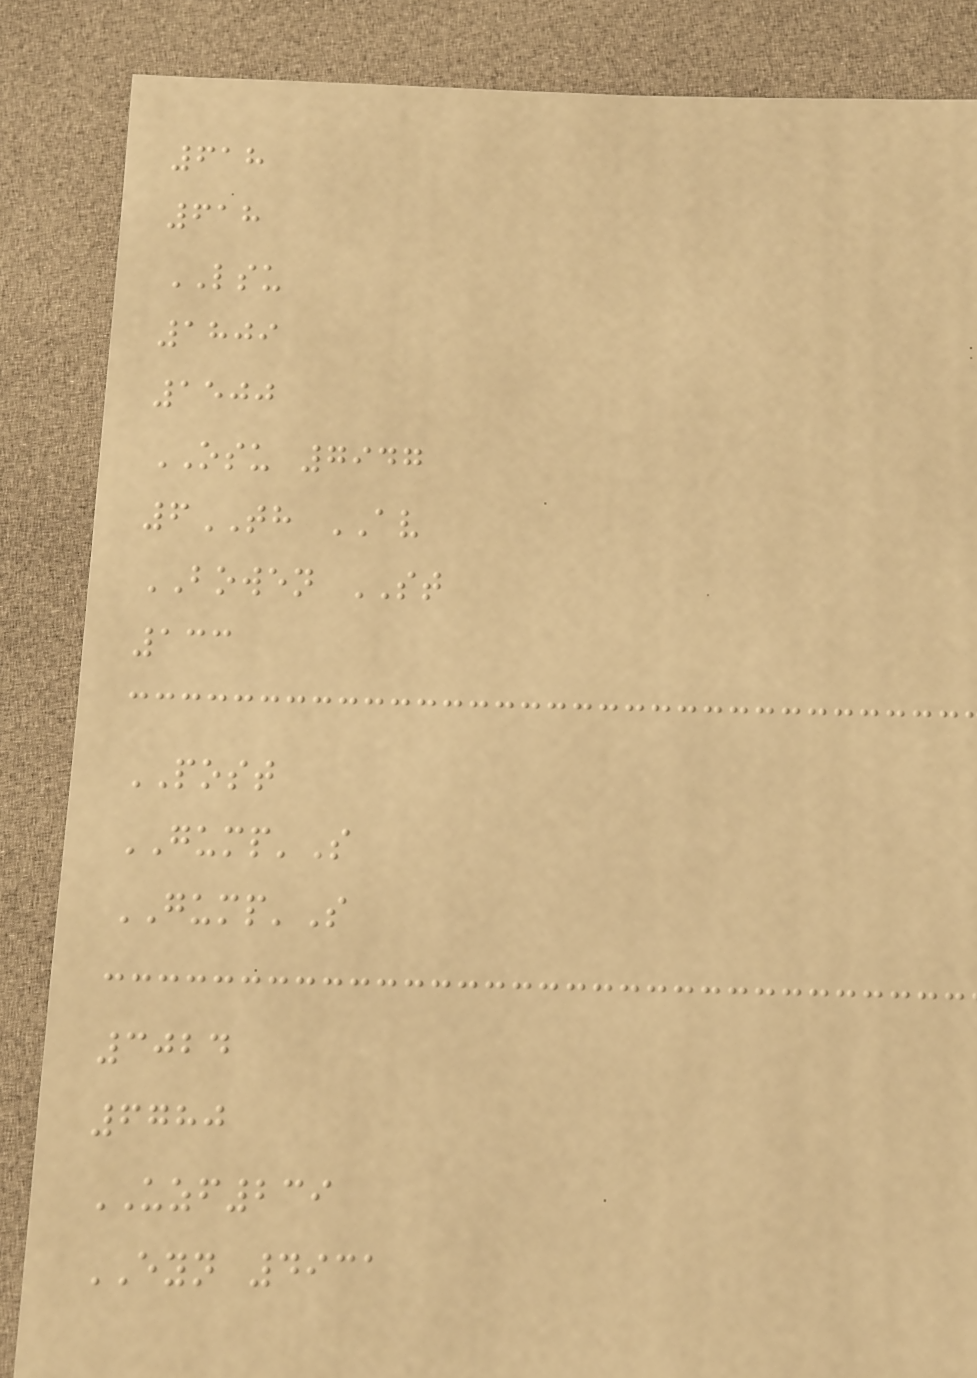618
618
LSU
1809
1500
OSU 7947
6TH AV
BOWEN ST
133
POST
GUMP'S
GUMP'S
3024
6780
UZF239
EYN 4931
